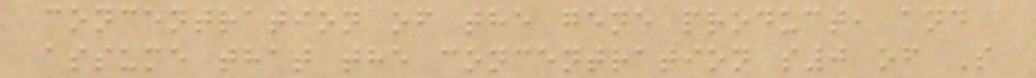concentration of the gene product, and
assume that the concentration s0 of S
